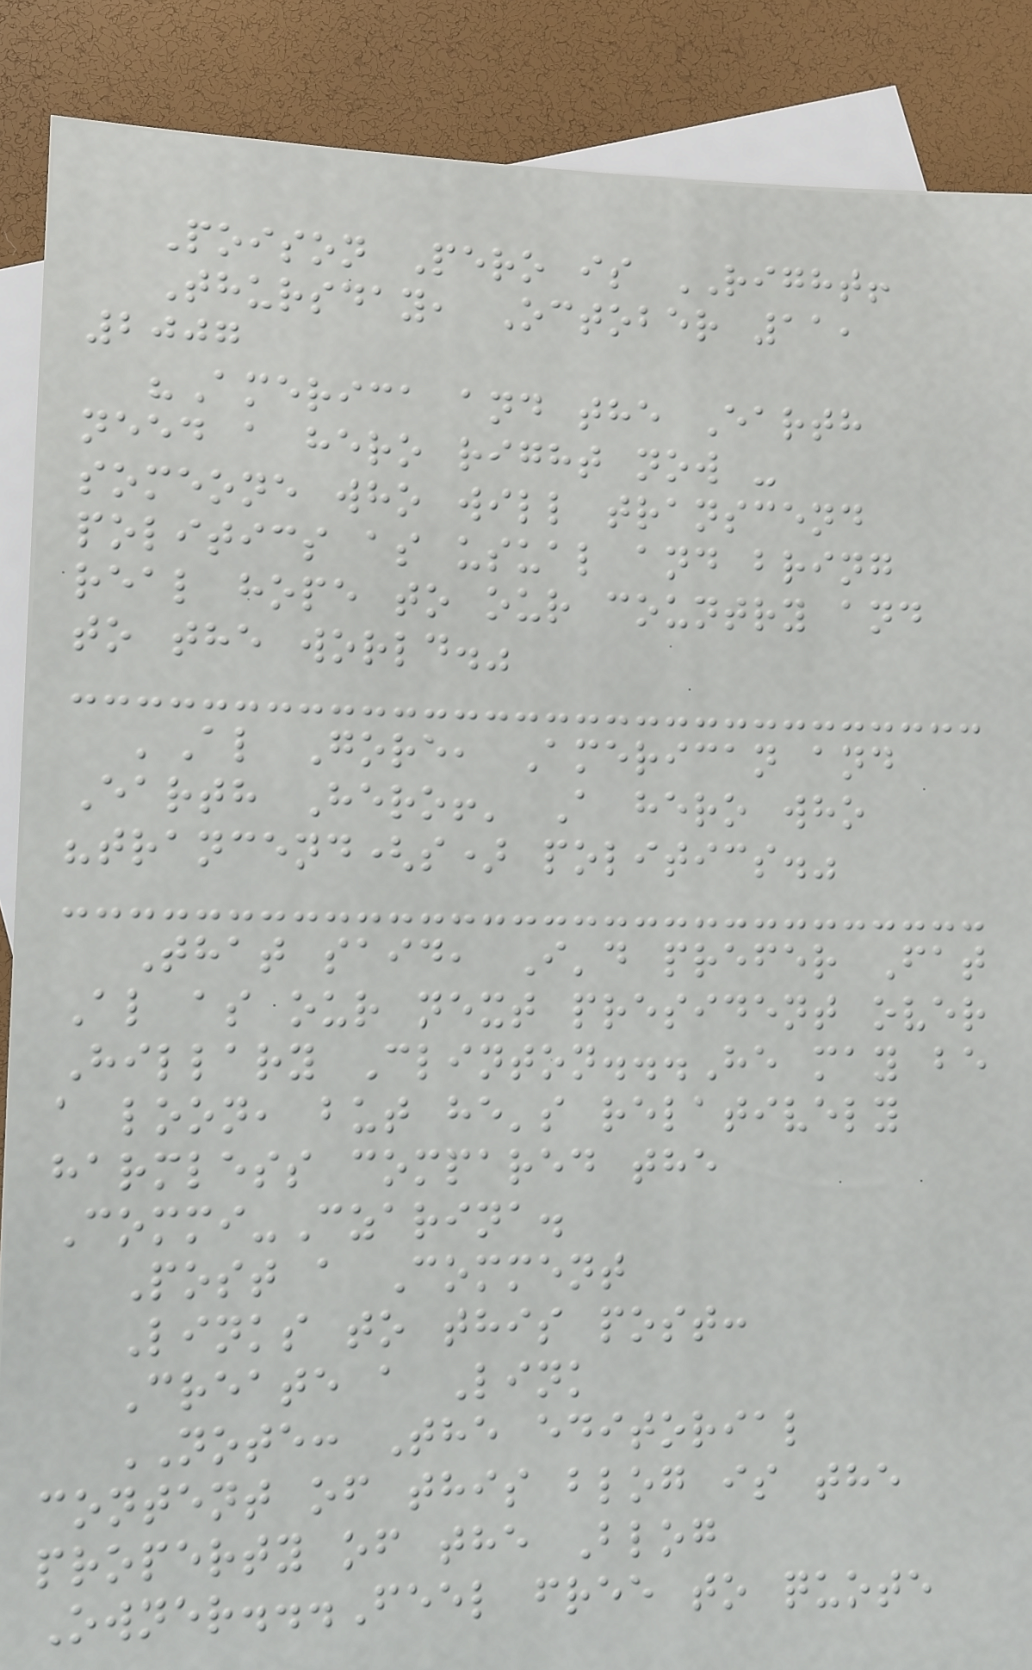Poison Pero is RIGHT!
Thursday, October 11,
2007
"America and the Earth
need a hero right now -
someone who will transcend
politics as usual and bring
real hope to our country and
to the world."
'Al Gore, American and
Earth Hero!' A hero who
"trancend(s) politics."
That said, I'd prefer Fat
Al as our next president over
Hillary Clinton...He may be
a loon, but he's relatively
harmless compared the
Commi-Czarina.
Post a Comment
Links to this post:
Create a Link
NOTE: The editorial
content of this blog is the
property of the Blog
Owner...Feel free to quote
